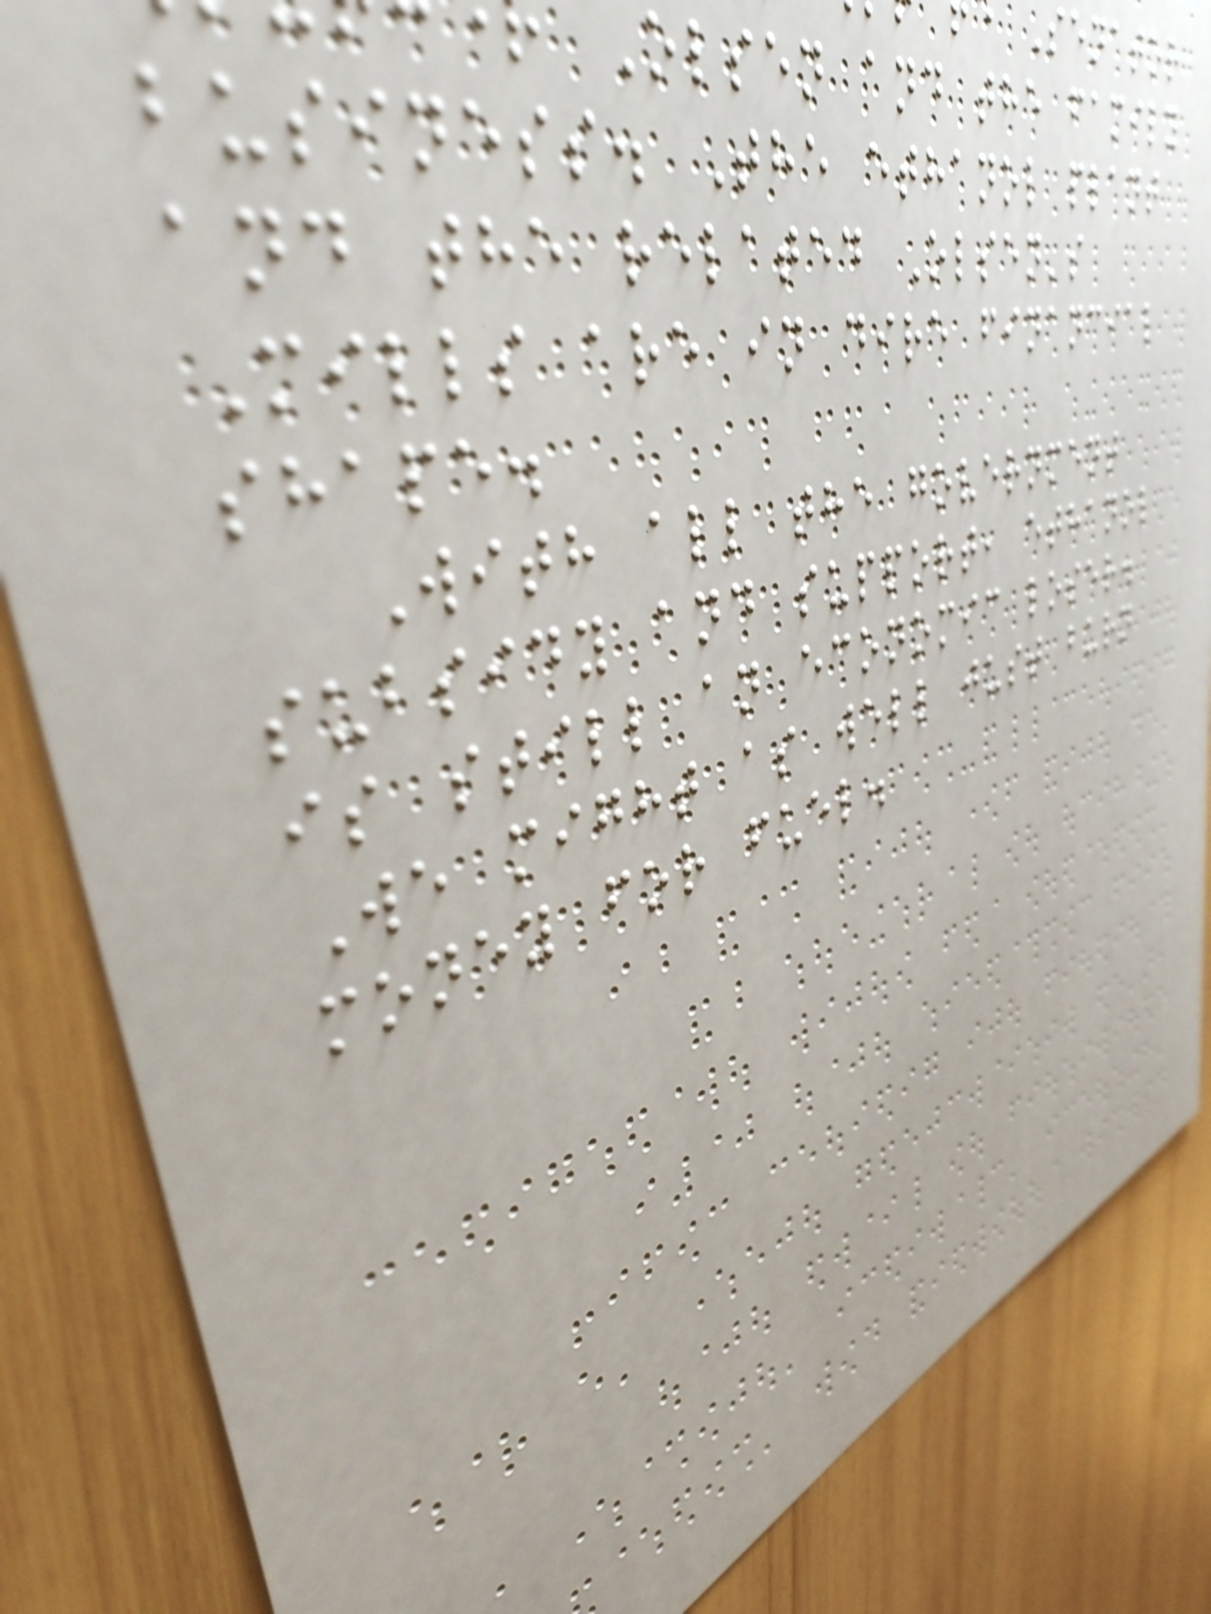Senator
Olsen and the family
business. The ethanol plant
and the related Olsen's
Mills are in dire financial
shape.
With all the government
subsidy and support, ethanol
is still an economic loser.
We might as well just burn
money for fuel.
